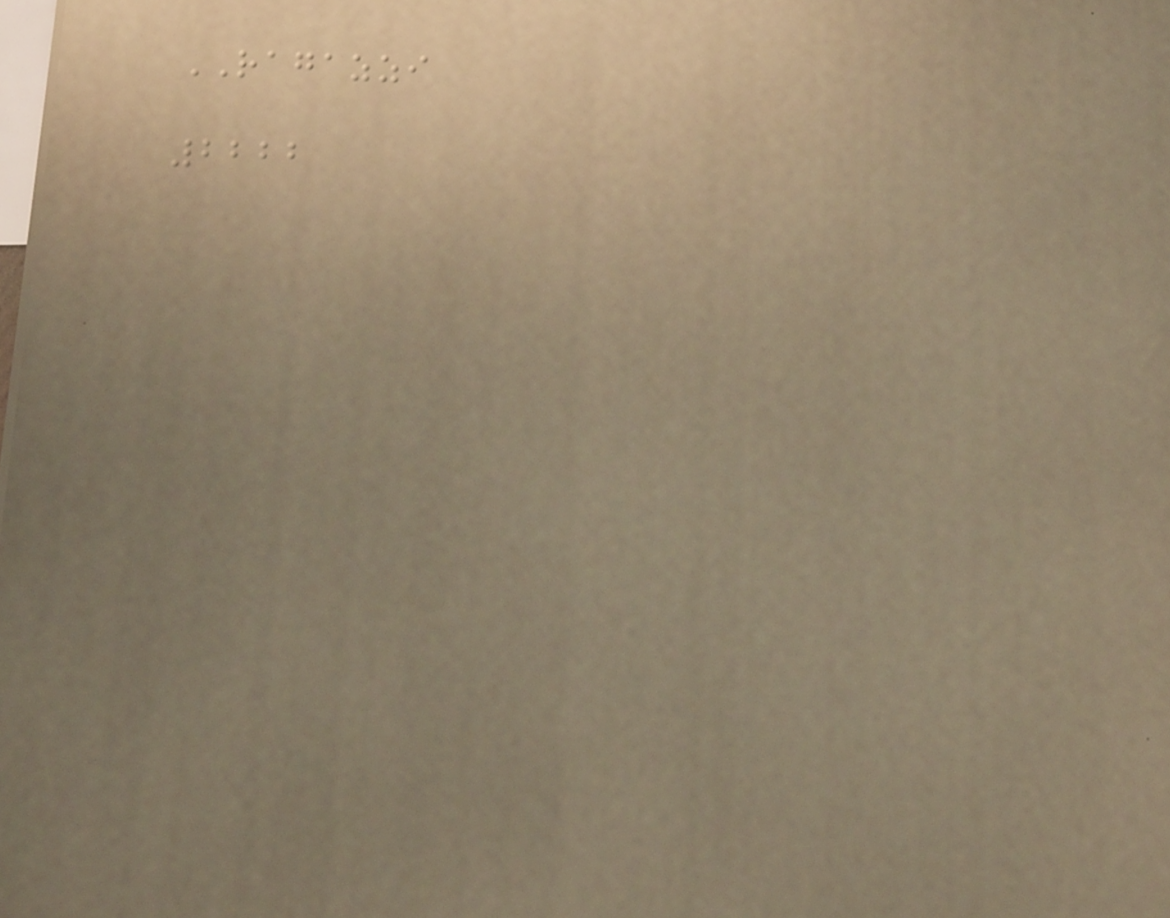RAGAZZI
2222
